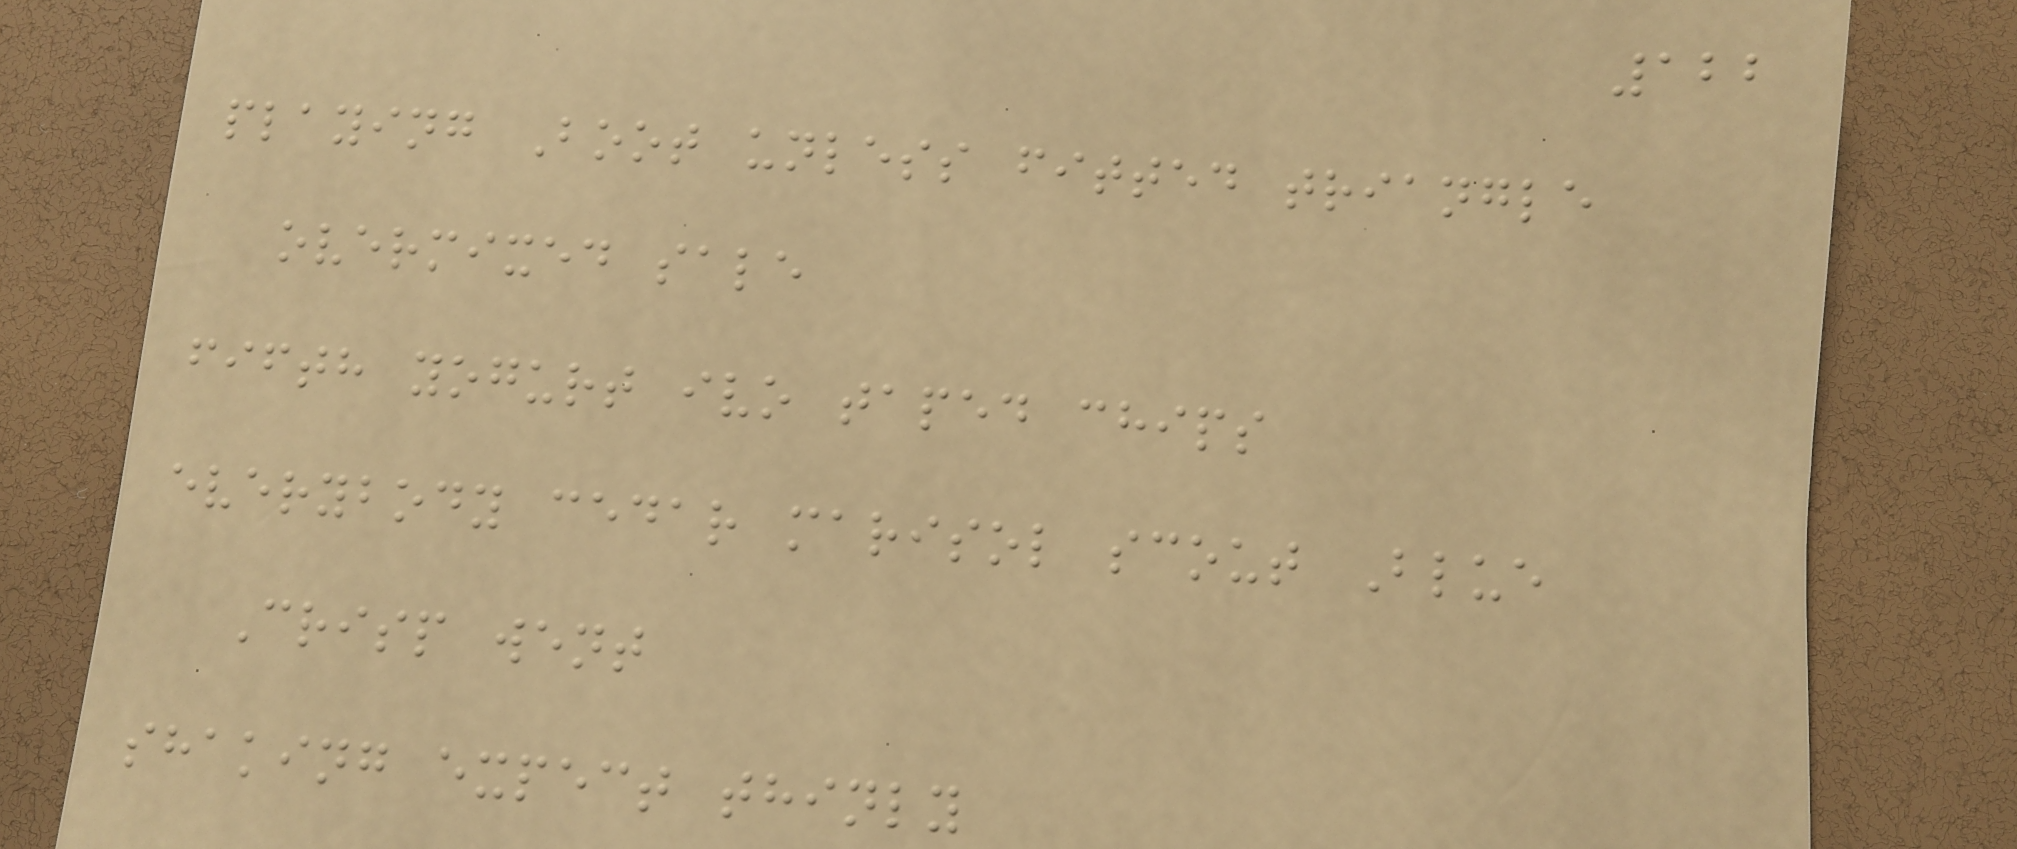122
playing Boot unless fitted triangle
overmixed sale
fifth yogurt ivo taped chips
everybody cedar marisol scout Blue
Crisp went
shaking expect thinly
